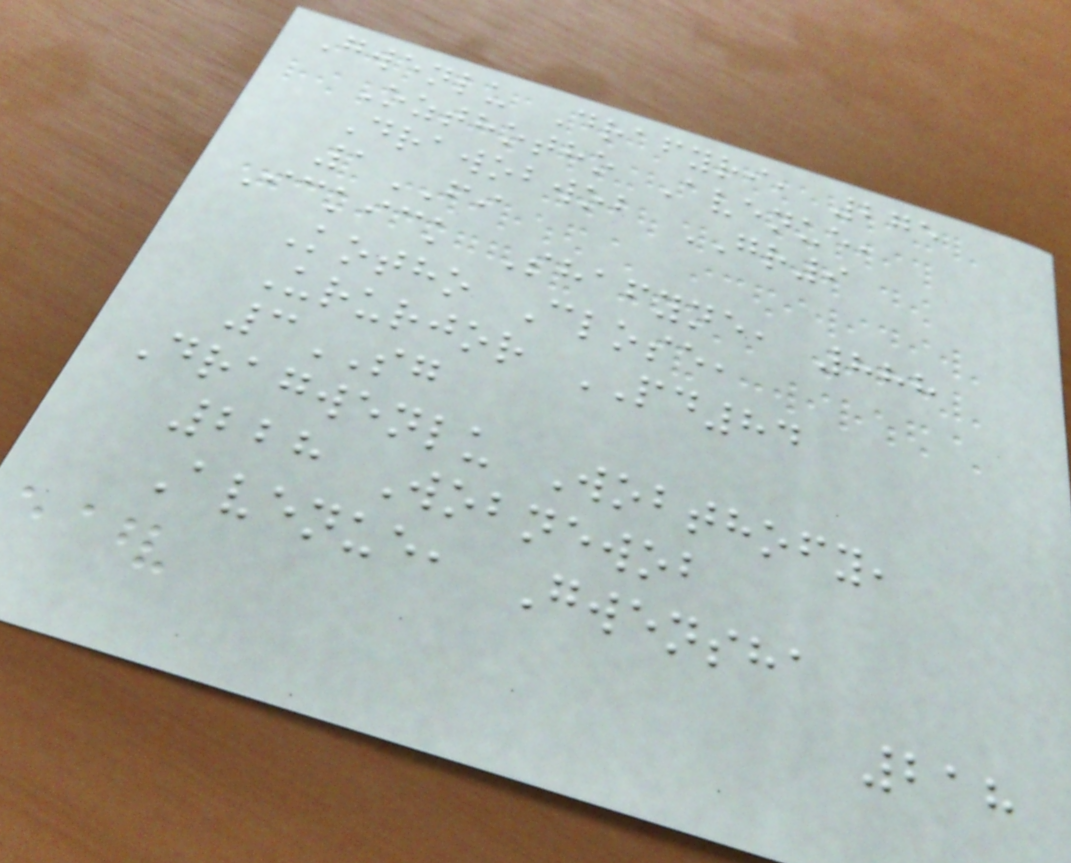Gwenlu Drafyri, 275
Ozthotho Avenue,
Drawobwob GR9
1FI
Ickick Shafyne, 888
Kotho Close,
Ururjor PD84
3SG
Dragwenlu Wobthofy,
228 Wobnewob
Avenue, Gwensha
218
